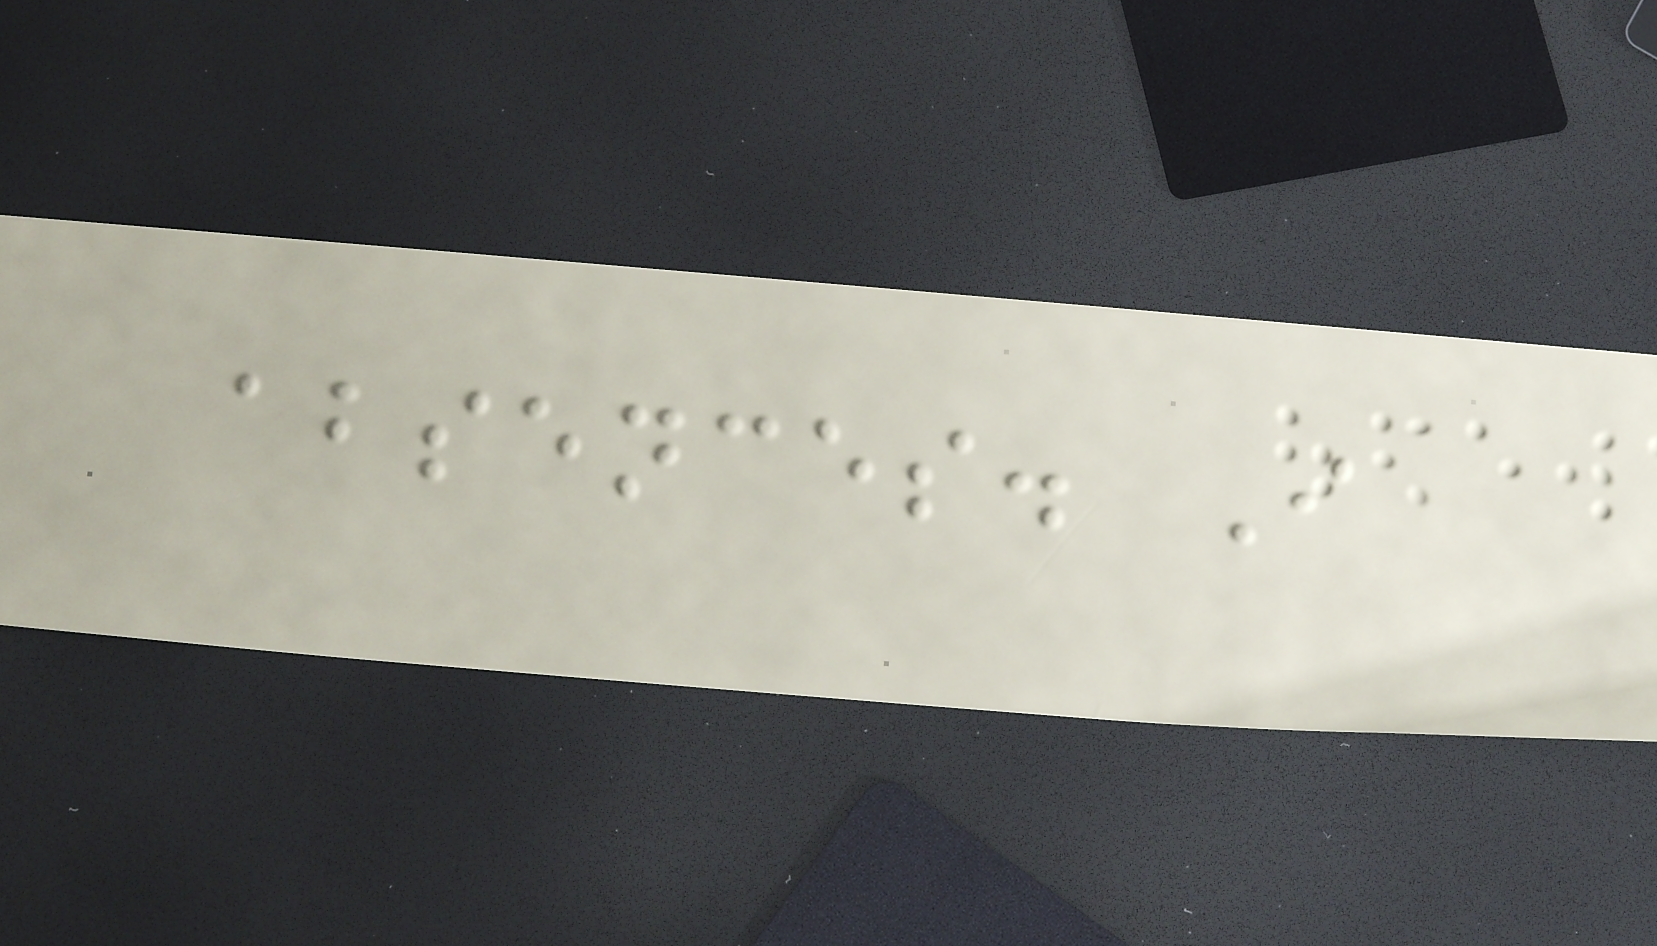absences. I
